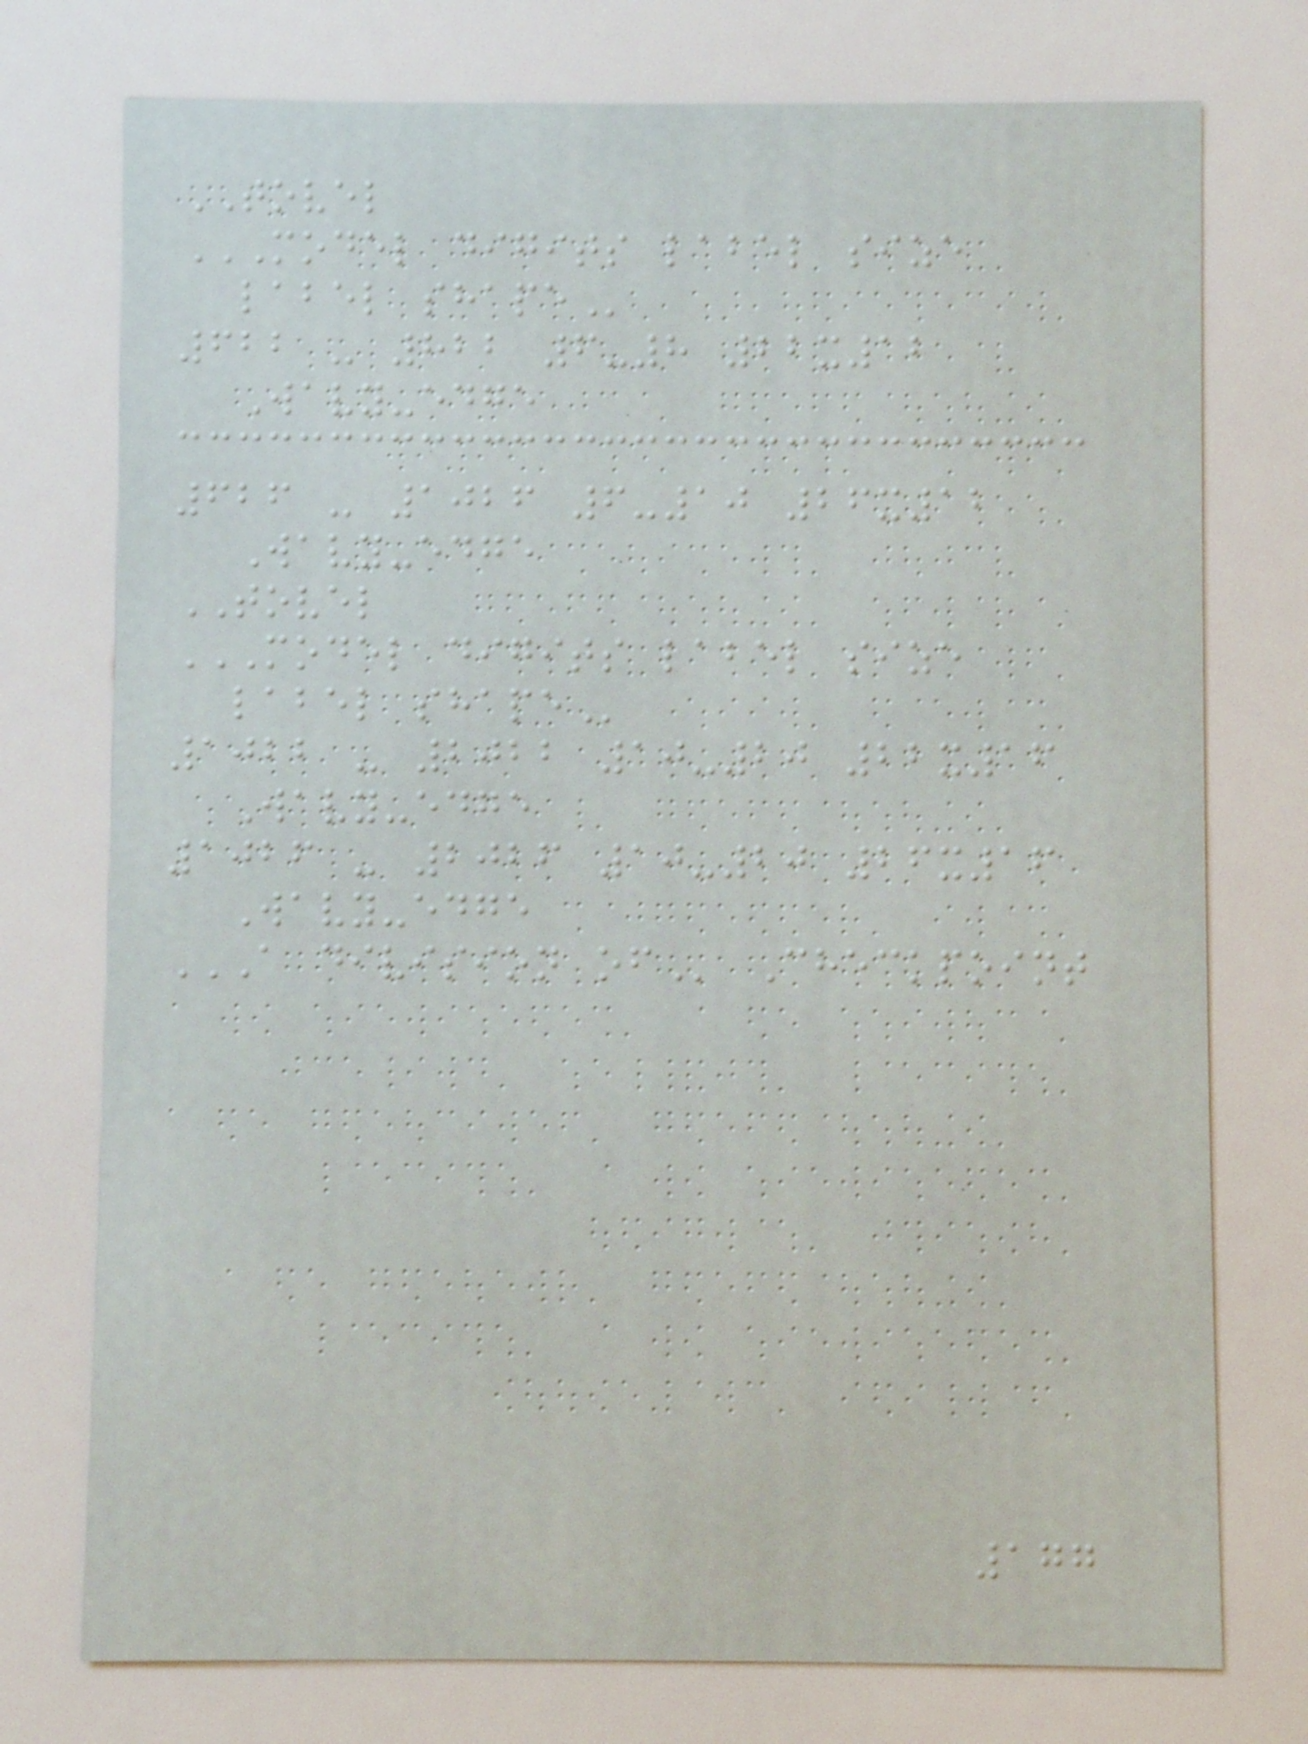TOVEL
MODEL DIGITS LABEL SIZE
LABEL SHAPE
622 - 822 6-8 22x12
Wavy-edge
626 - 1026 6-10 26x12
Wavy-edge
TOVEL
MODEL DIGITS LABEL SIZE
LABEL SHAPE
1022 - 2022 10-20 22x16
Wavy-edge
1026 - 2026 10-20 26x16
Wavy-edge
A DIVISION OF Checkpoint
177
